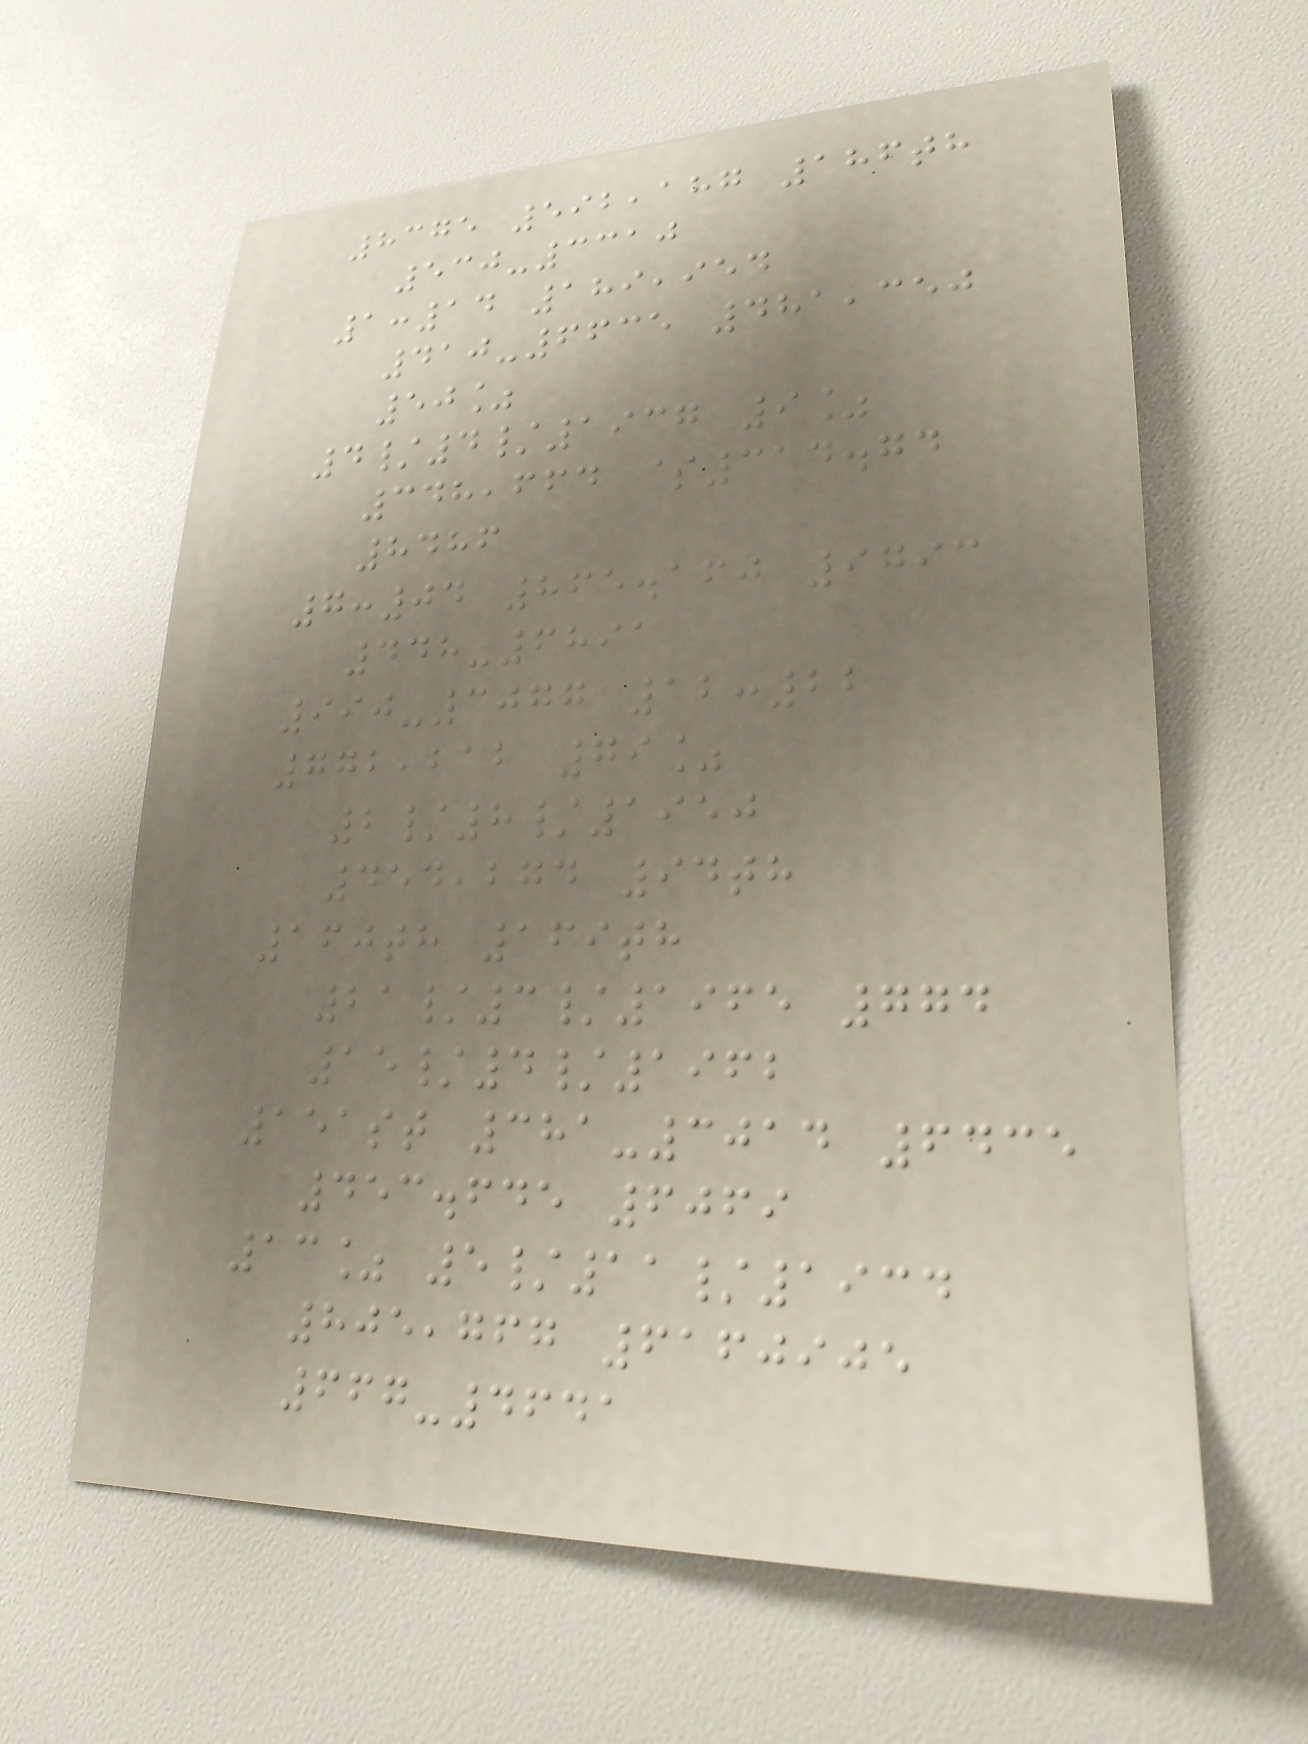8375 592,187 186th
530-3310
1:14 189,954
410-6635 481,350
50%
4/4/1937 9%
348,664 $314.74
8486
7:04 865.160 9793
448-6891
990-3077 12:22
772,212 79%
2/8/1950
454,274 94th
160th 169th
21/3/1965 774
15/4/1962
151st 381-3014 6435
453.645 6069
13% 5/11/1934
805,767 6160905
667-4641
